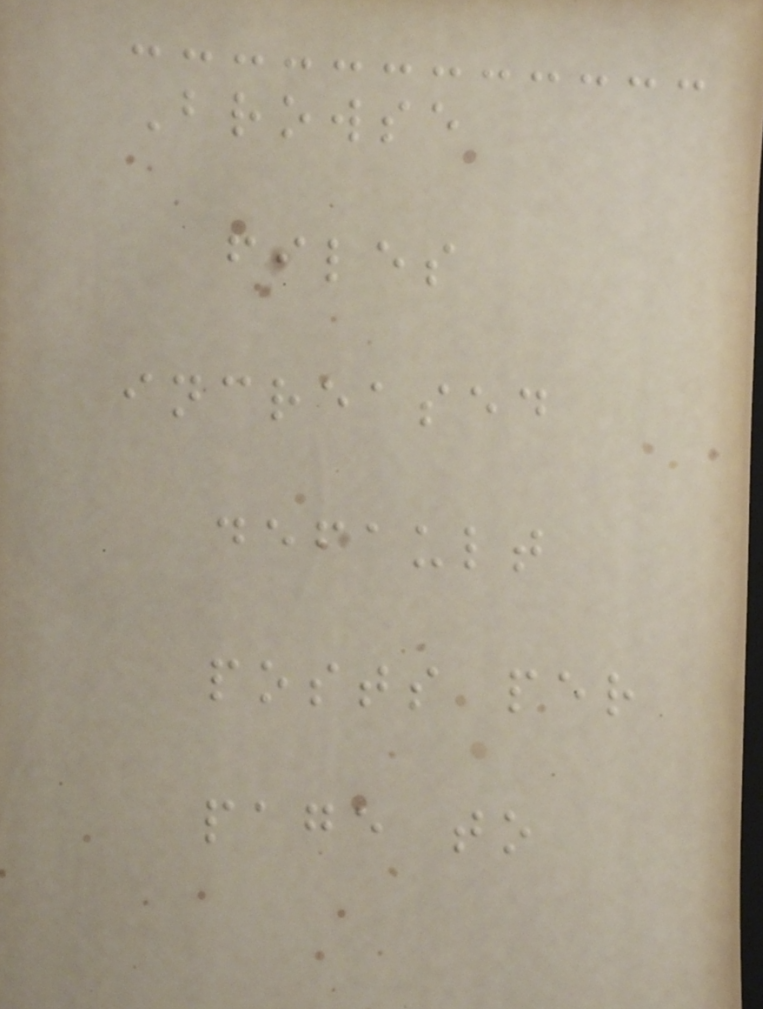Browse
files
increased
default
posts per
page to
